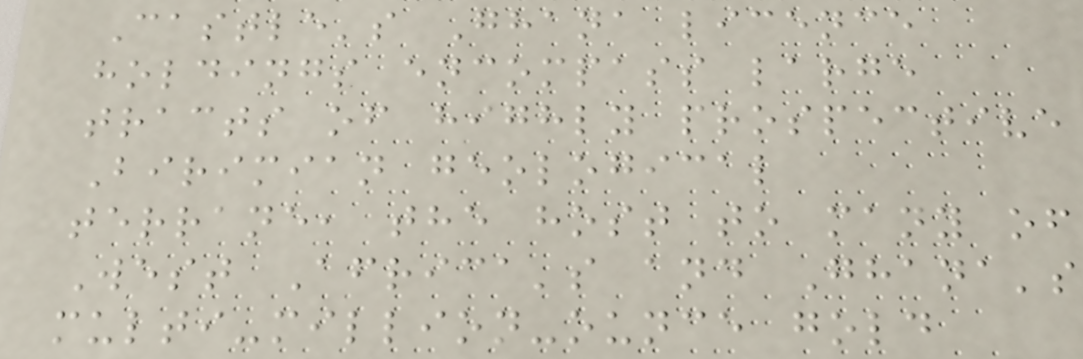Castle's Ghana licence
holdings encompass large
tracts of highly prospective
Birimian geological
terrane, the host to many of
West Africa's and Ghana's
multi-million-ounce gold
